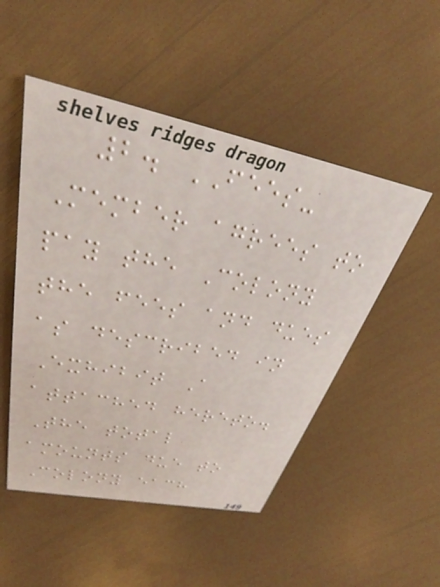2. FEES-
Member agrees to
pay the Colony
the fees and dues
as described in
Exhibit A
attached hereto.
The total
amounts due to
Colony each
